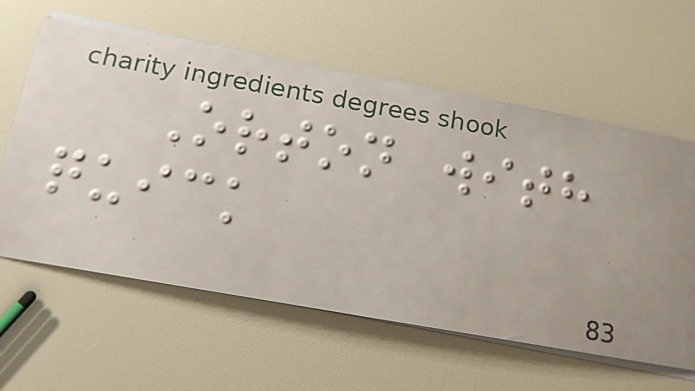Orton with
quick
